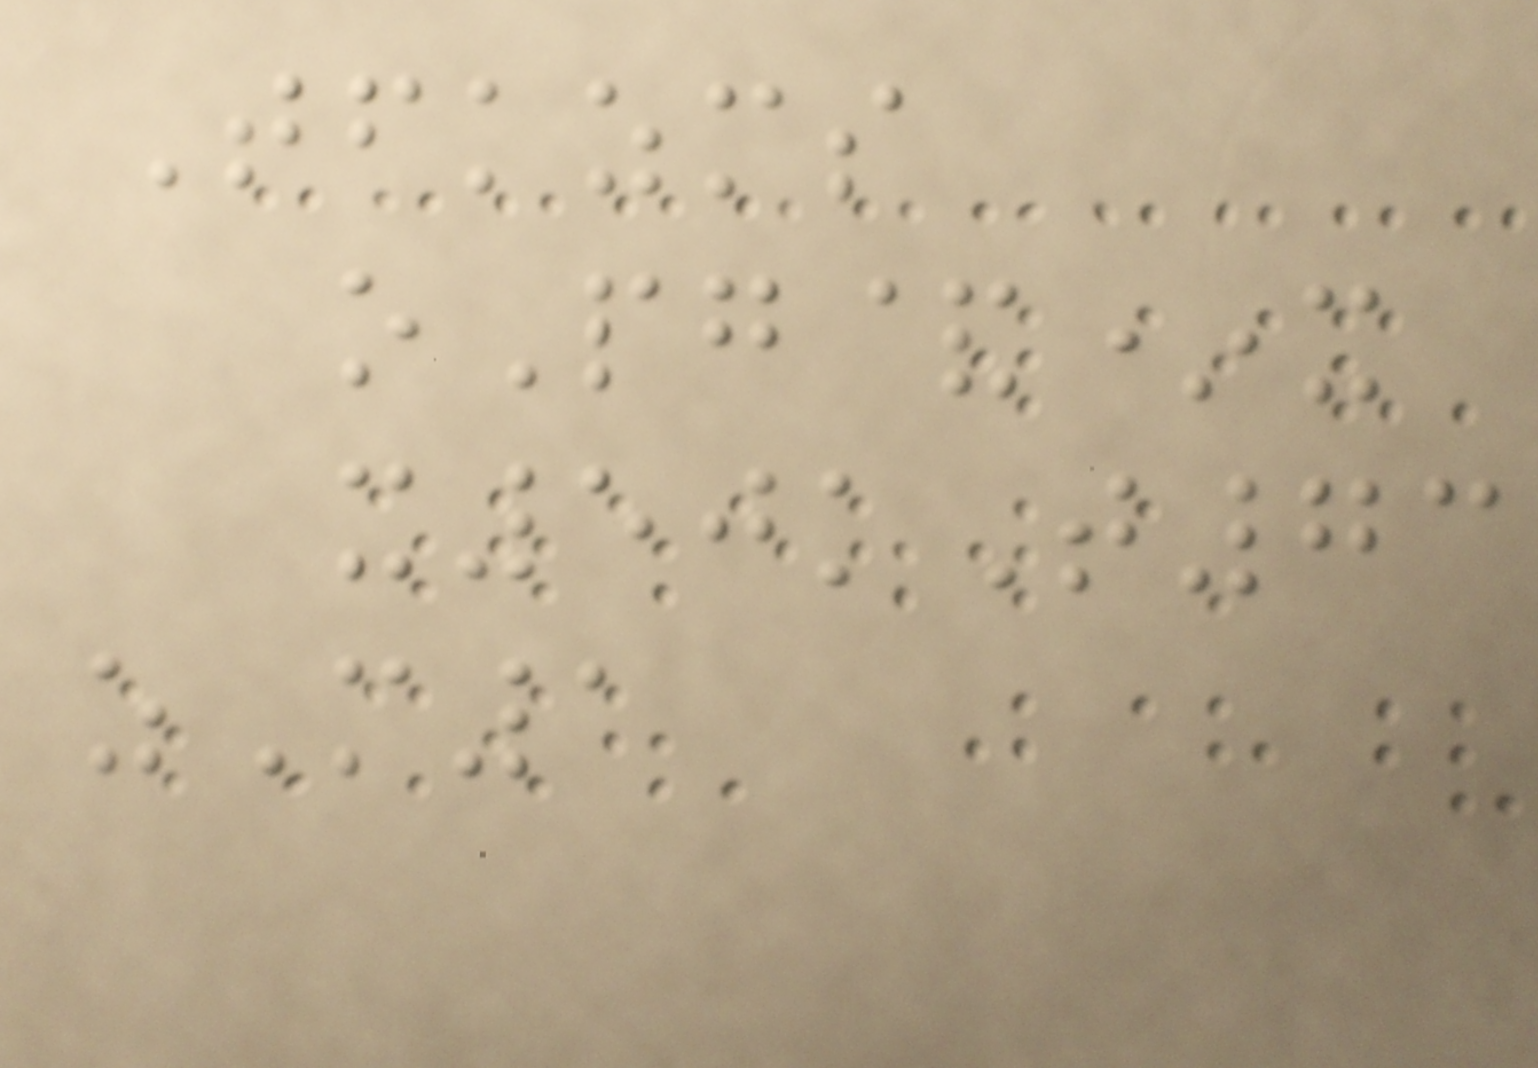Tfkzms
oPg&*x
x50kT73
zM1
